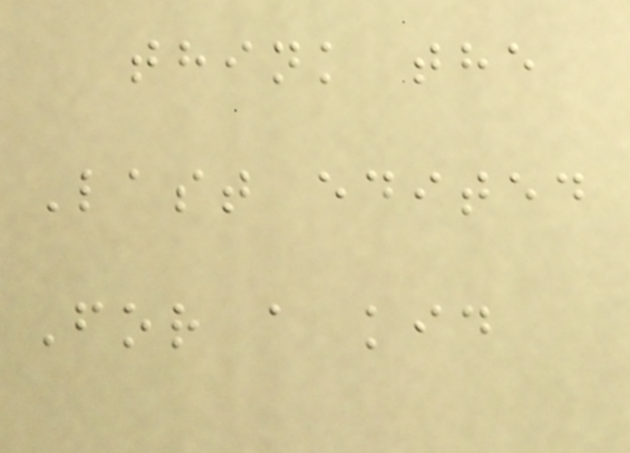think the
Last edited
For a kid
